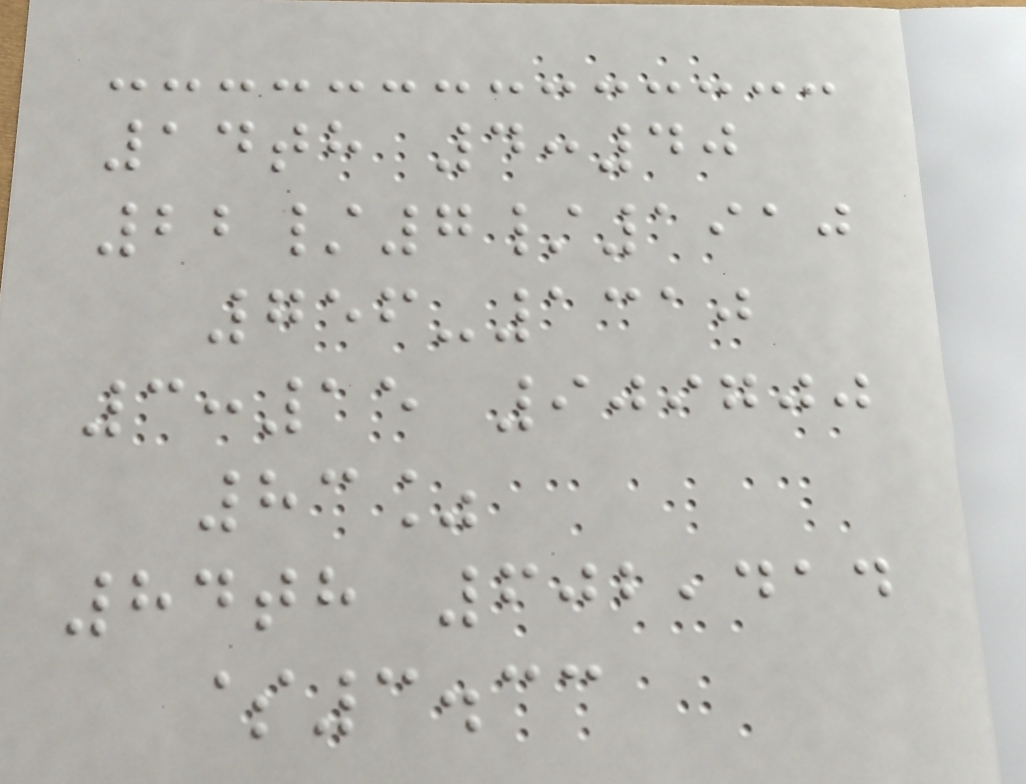14th 4:40
22/7/1910
756-1310
3:15 909700
83%
84th 602,414
$3.33
